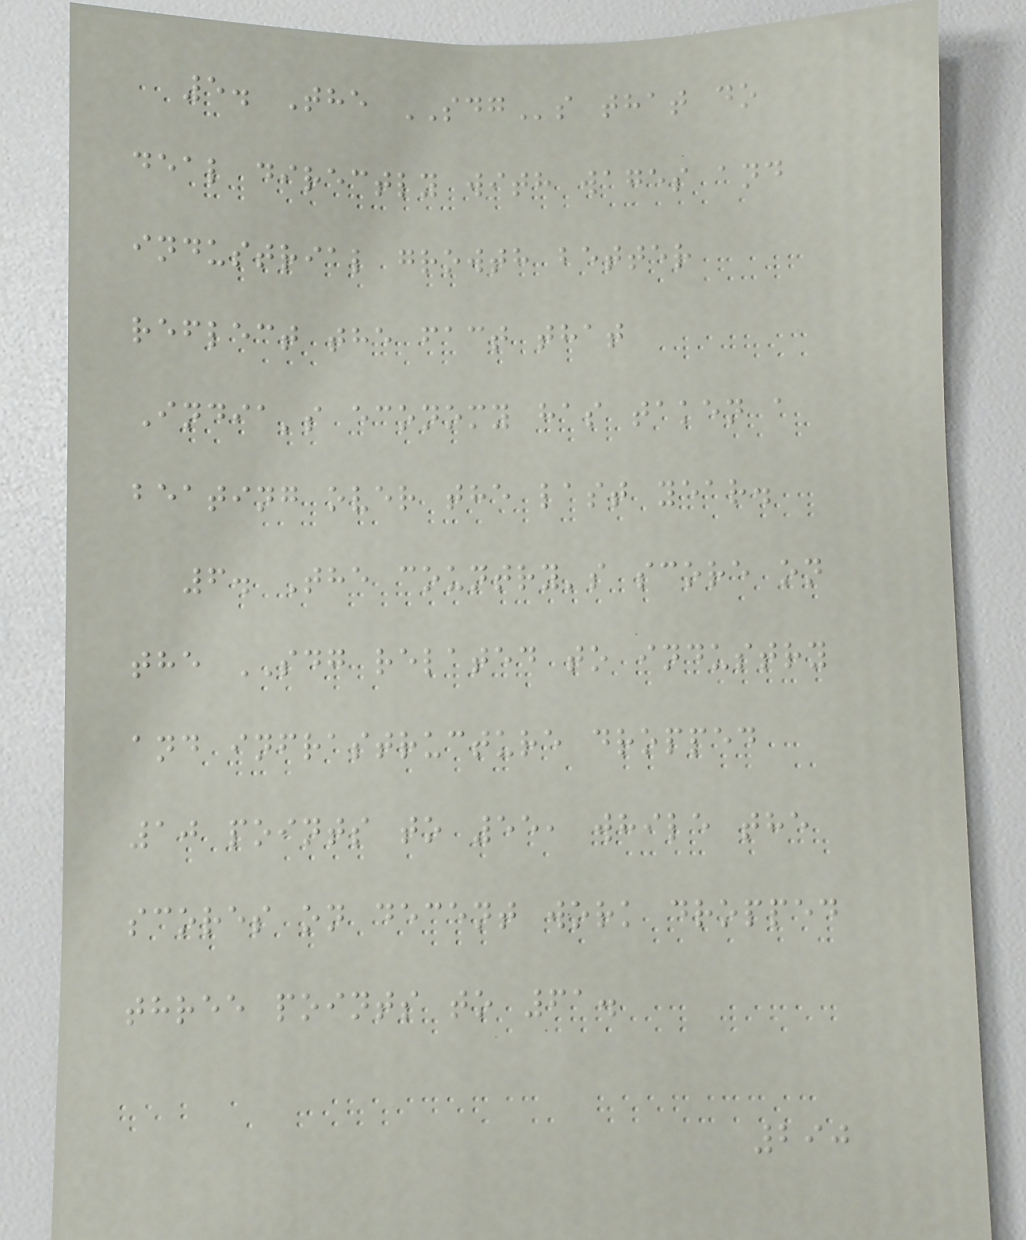5. The SDGs that do
deal directly with wages and
industrial growth better
reflect the fact that
India's economy has taken a
beating over the last year.
6. The country's score on
the SDG related to industry
and infrastructure dropped
10 points to 55, while the
scores on decent work dropped
three points to 61.
290
